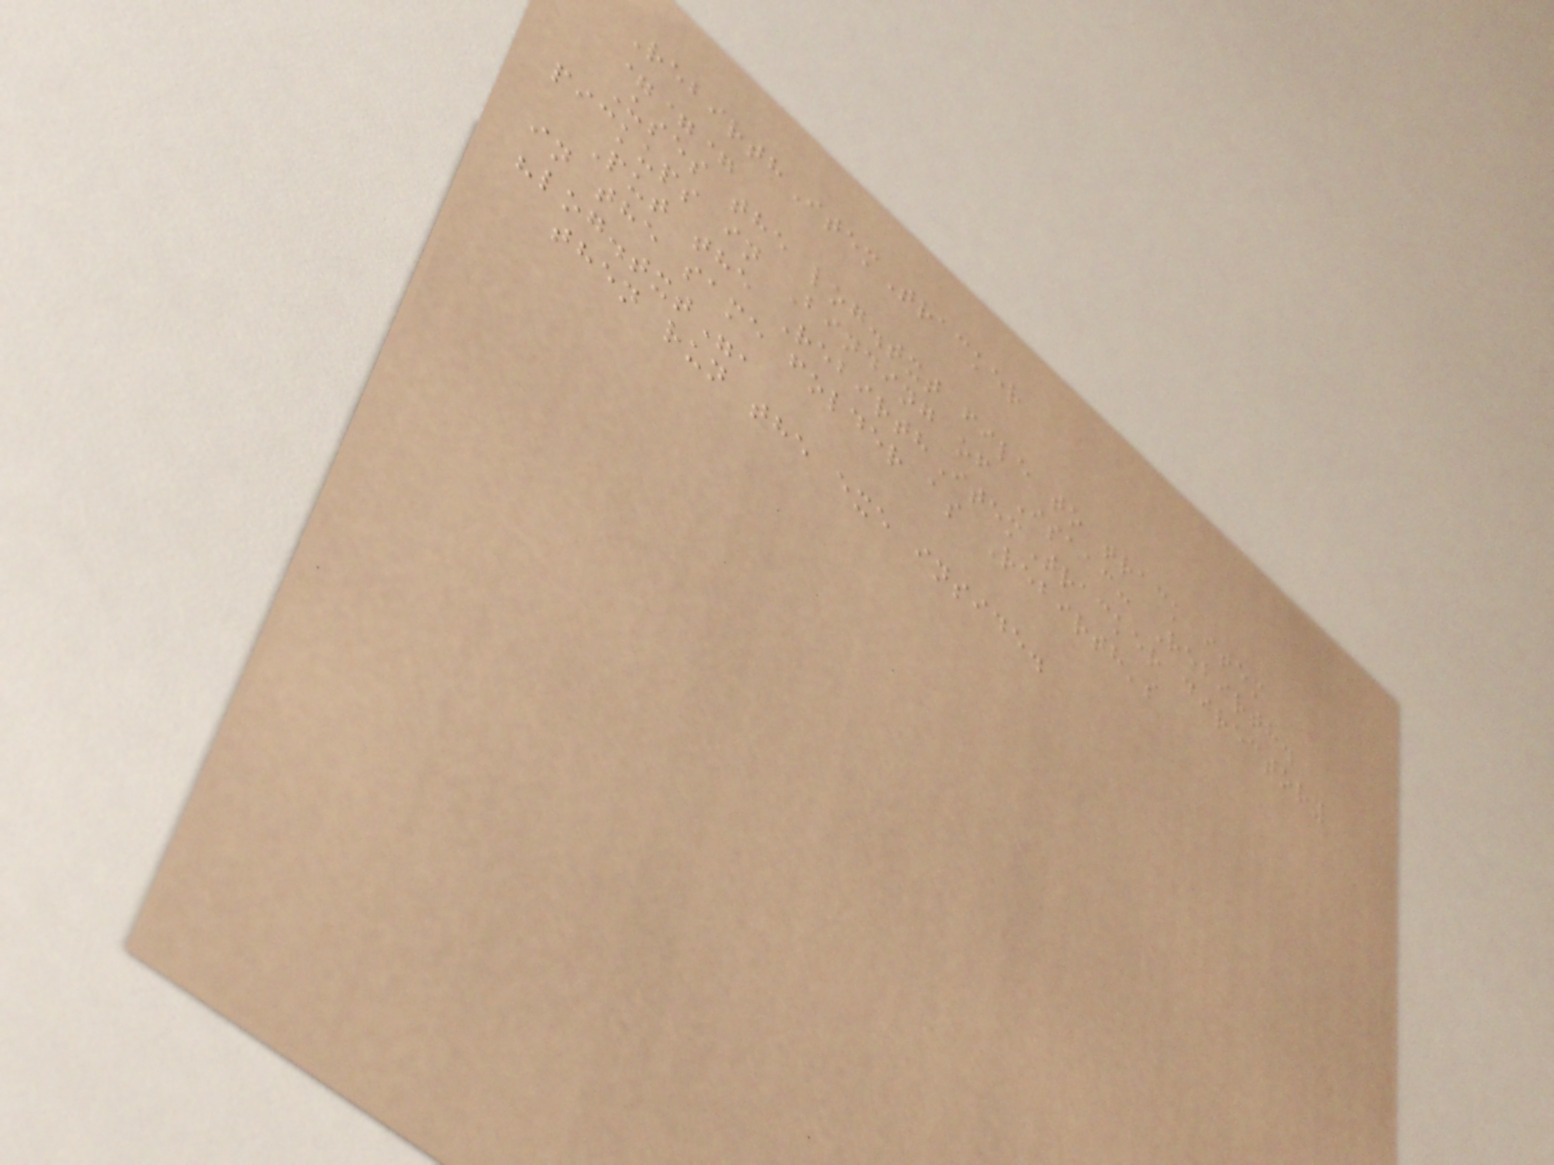RebirthItemTracker
===
Uses the log.txt file to track item
pickups in Binding of Isaac: Rebirth.
Put the RebirthItemTracker directory
in the same folder as Rebirth's
"log.txt",
then run the exe inside.
